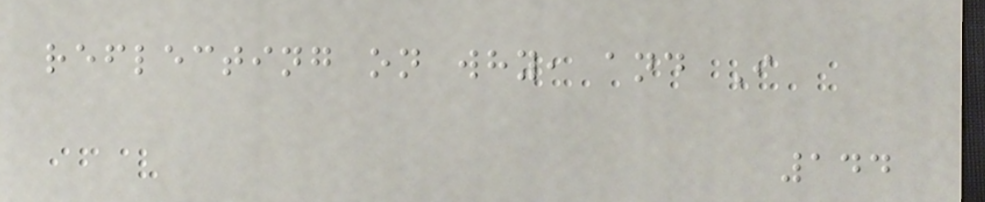reflecting on why, and I
144
